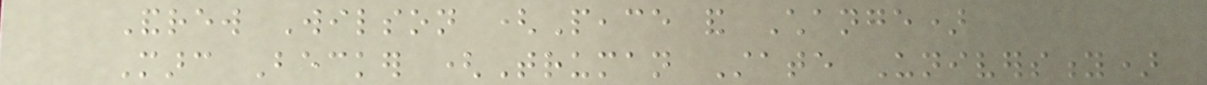Andrew Wilson (Peace and Change)
Marc Becker (Truman State University)
